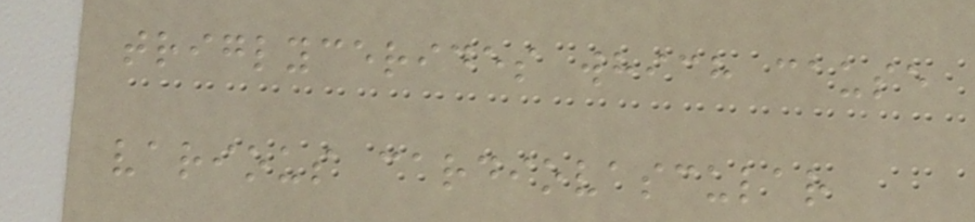triglycerides which cause
various cardiovascular
